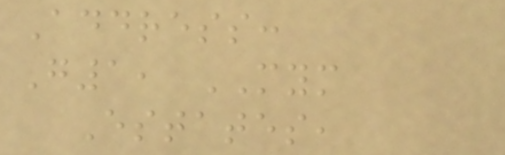Address:
G1, MYM
Estates,
